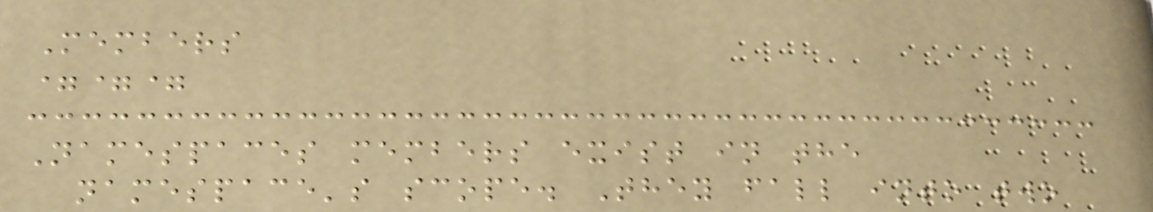Members
===
Namespaces members exist in the
namespace's scope. They fall into two
